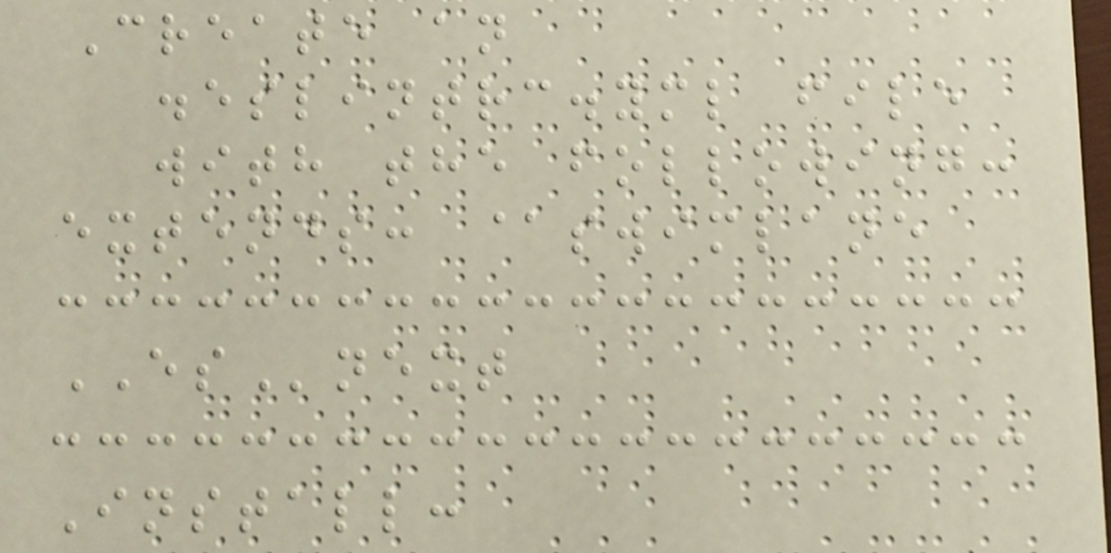Create an
.eslintrc.yml file
with the following:
extends: @swimlane
ESnext
Install:
